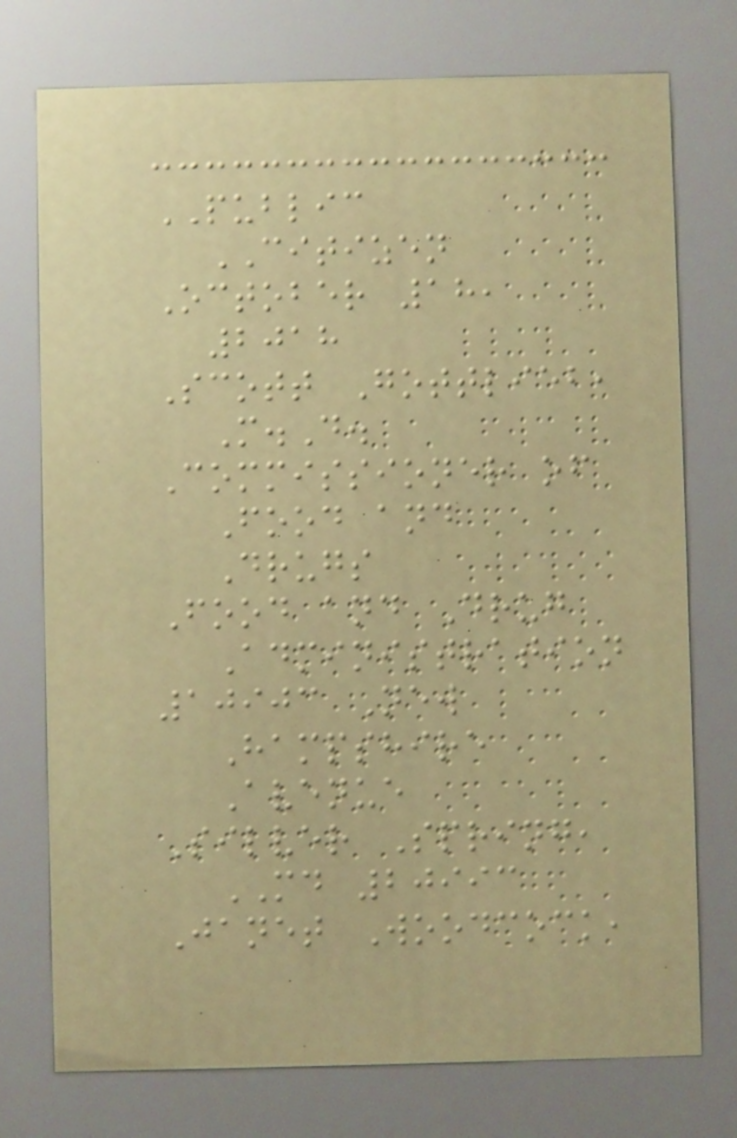PUBLIC
CITIZEN
October 18,
2018
Scott Gottlieb,
M.D.
Commissioner of
Food and
Drugs
Food and Drug
Administration
10903 New
Hampshire
Avenue
Silver Spring,
MD 20993
Janet Woodcock,
